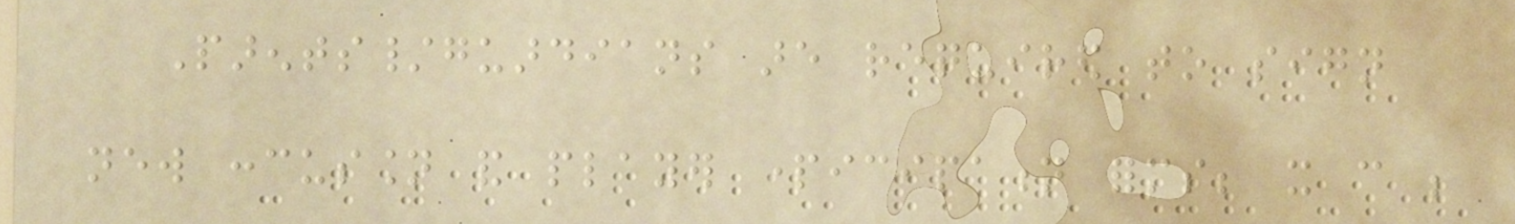Parents/guardians are required to sign
new concussion and player participation forms; it can be
